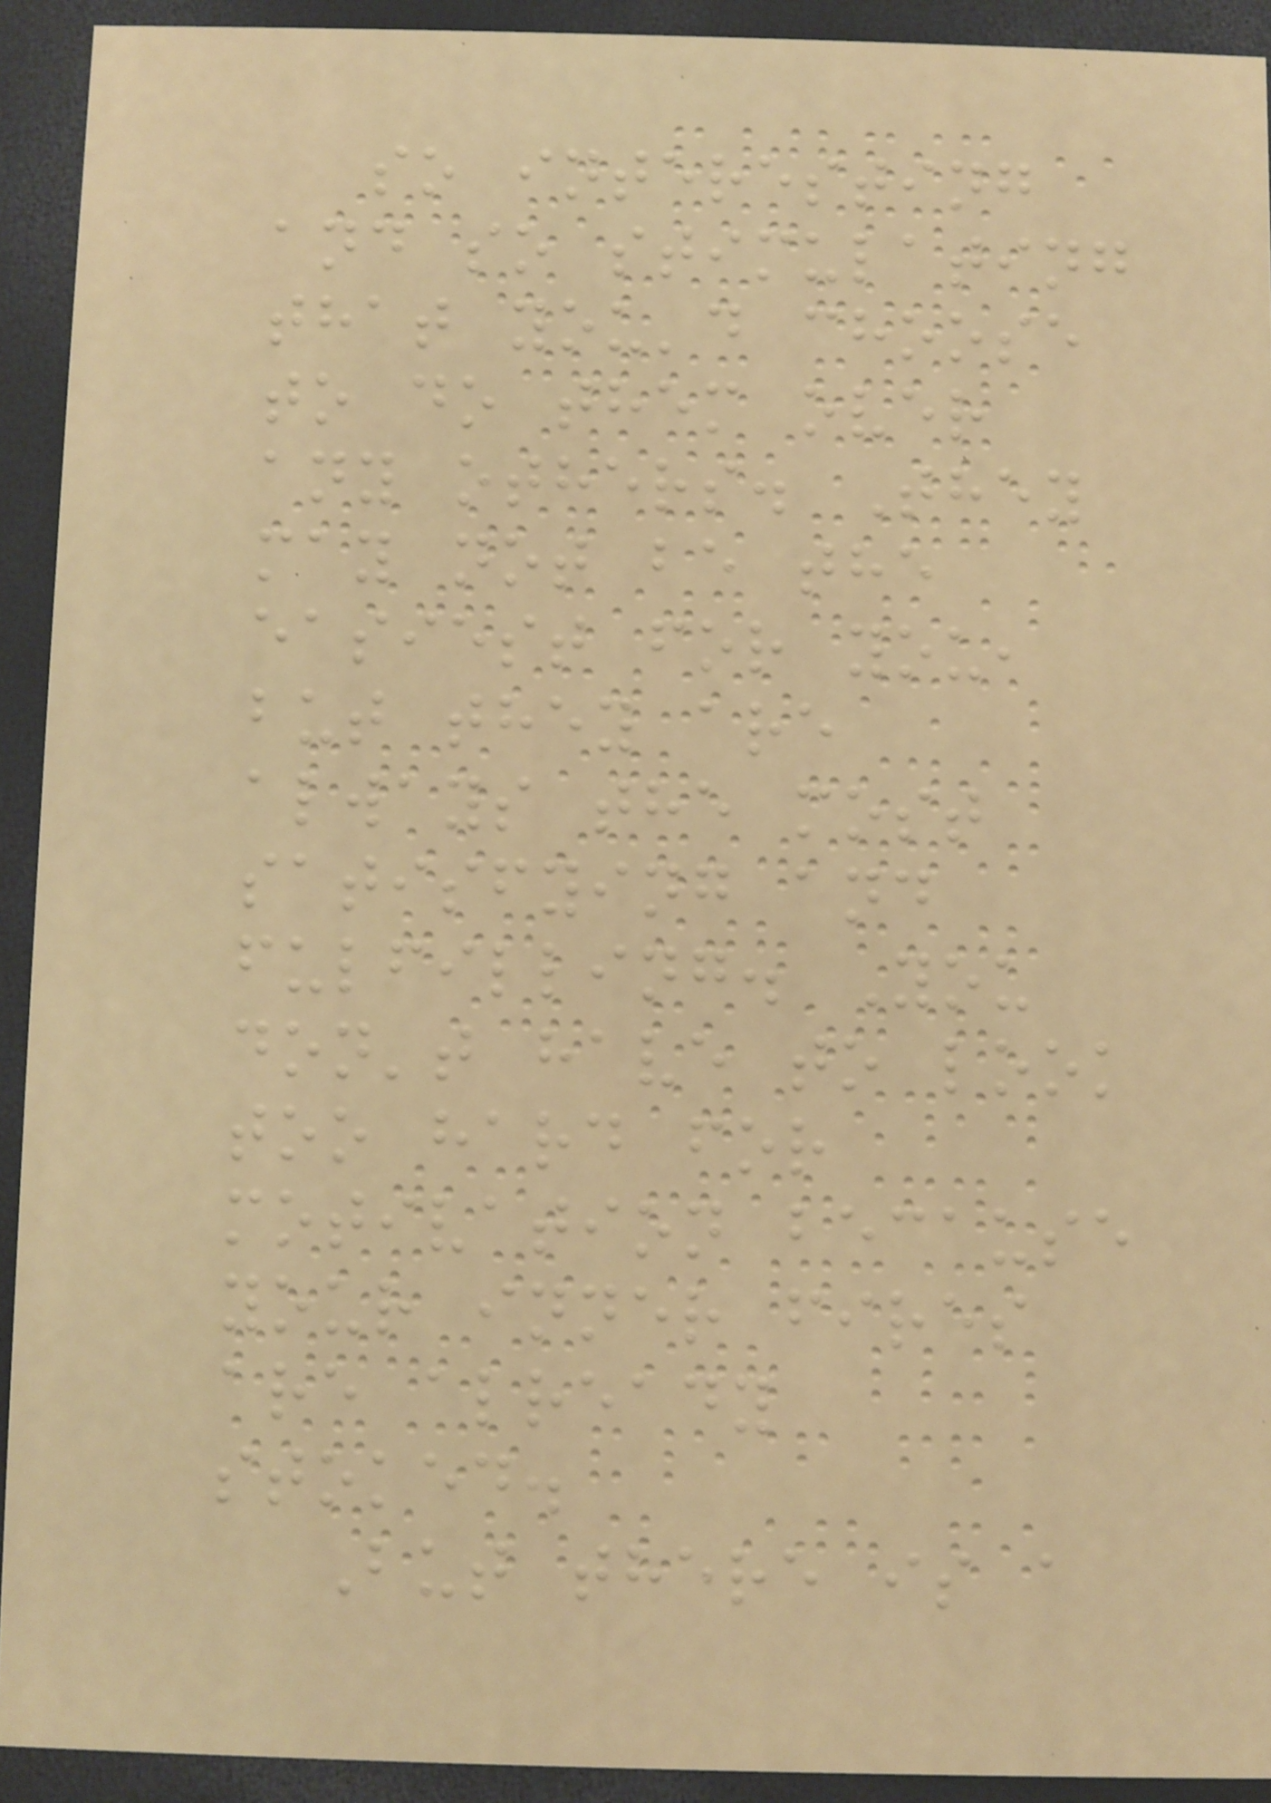so interesting
and so stimulating
that you'd choose
to do them over
any others. They
may not be the
easiest for you,
but they are
always the most
satisfying and
fulfilling. You
don't have to look
too hard for
motivation because
your inner fires
are already
stoked.
But there is a
